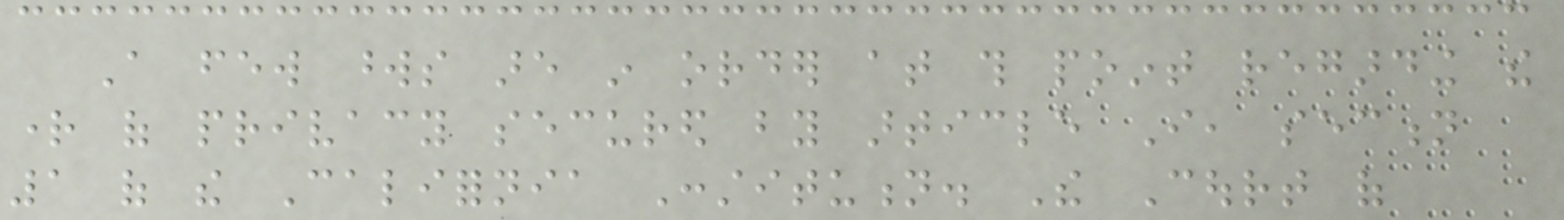A few words are in order at this point regarding the
right of privacy secured by article I, section
1 of the California Constitution. The Court of
